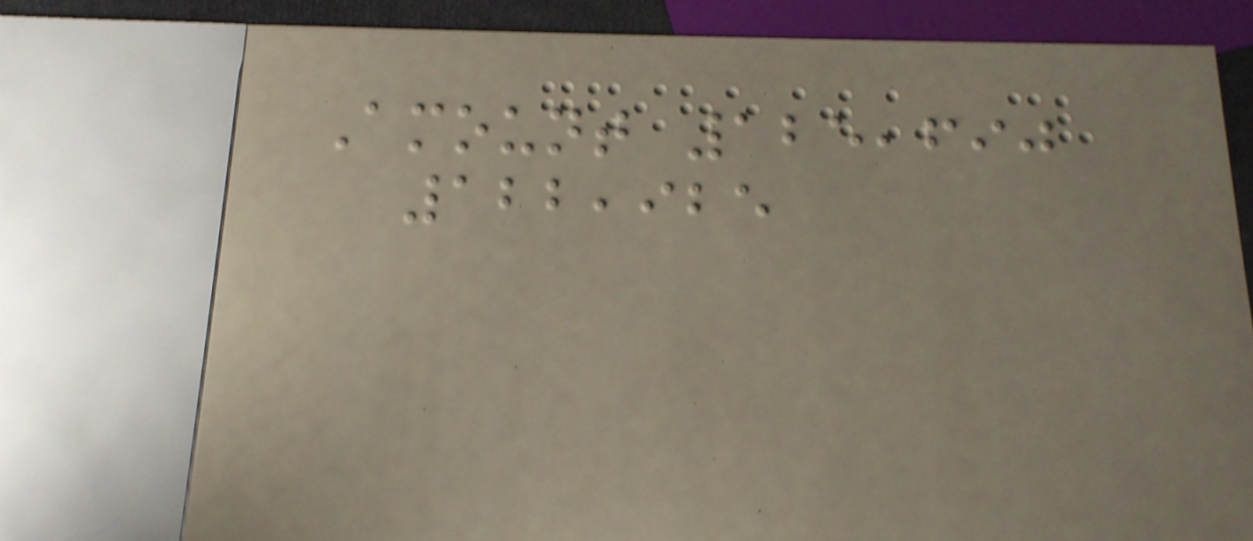Amount 125,690
122,925
